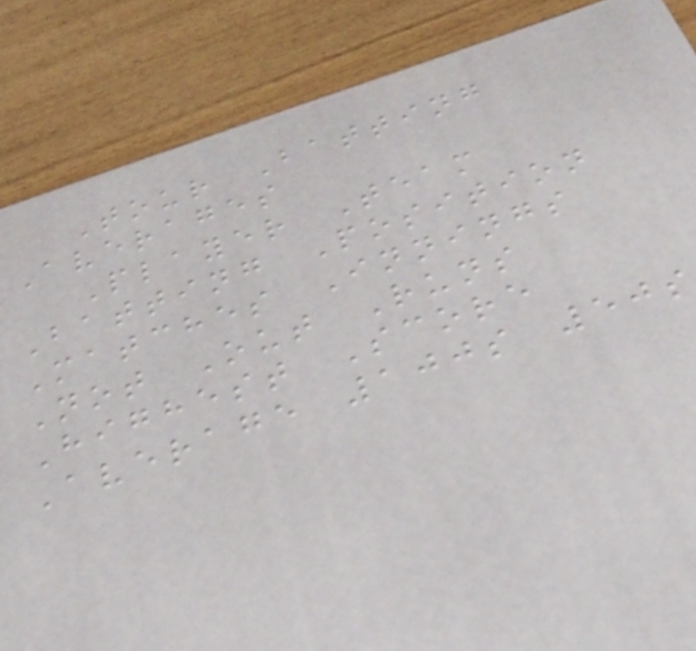Tour Batting
Averages
Player Team
Batting Position
Matches Innings
Not Out Runs
Highest Score
Average 100s 50s
